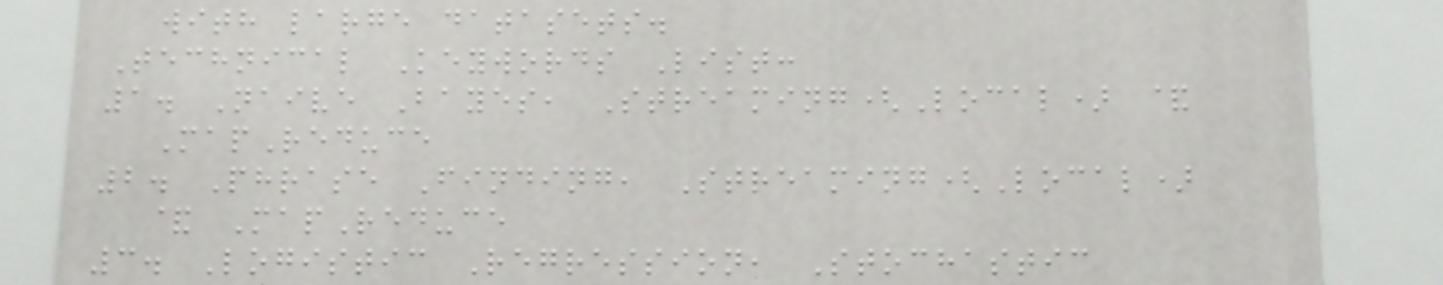with large datasets.
Technical Keywords List:
1. Naive Bayes, Streaming(Local) &
MapReduce
2. Phrase Finding, Streaming(Local)
& MapReduce
3. Logistic Regression, Stochastic
